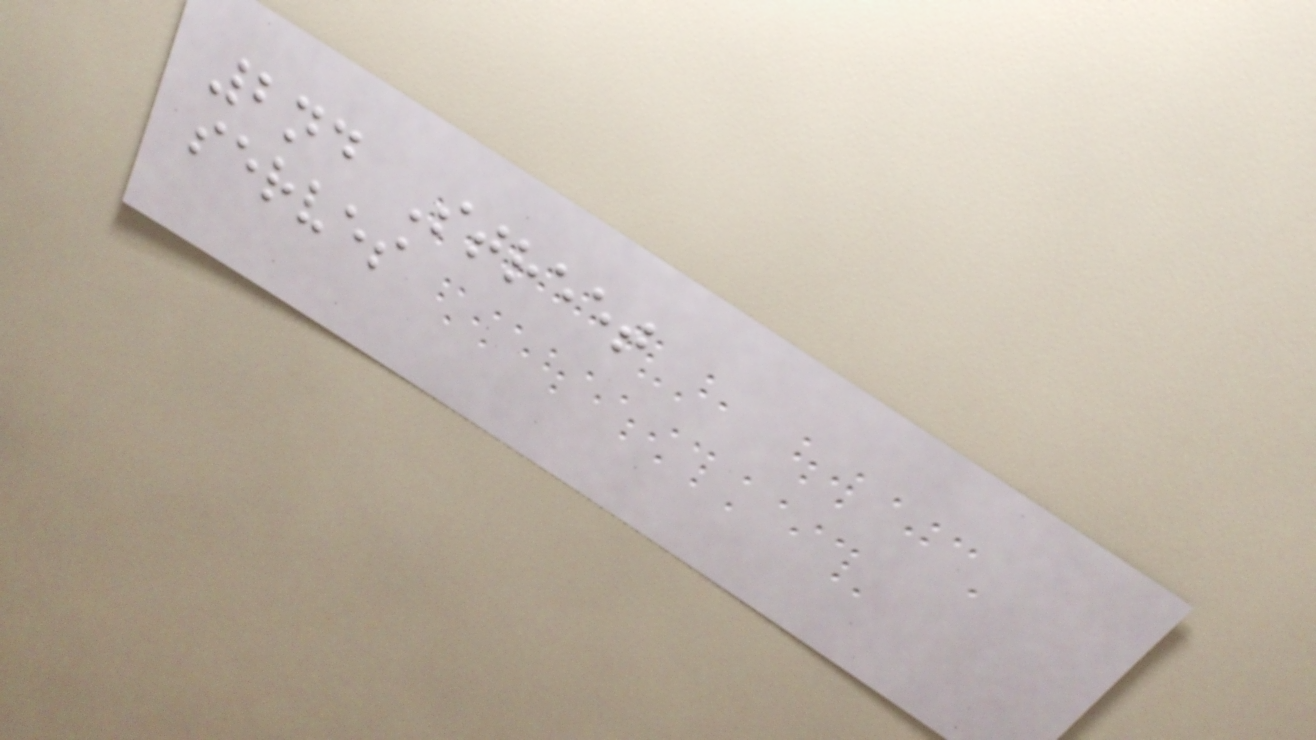2nd Street
serves
